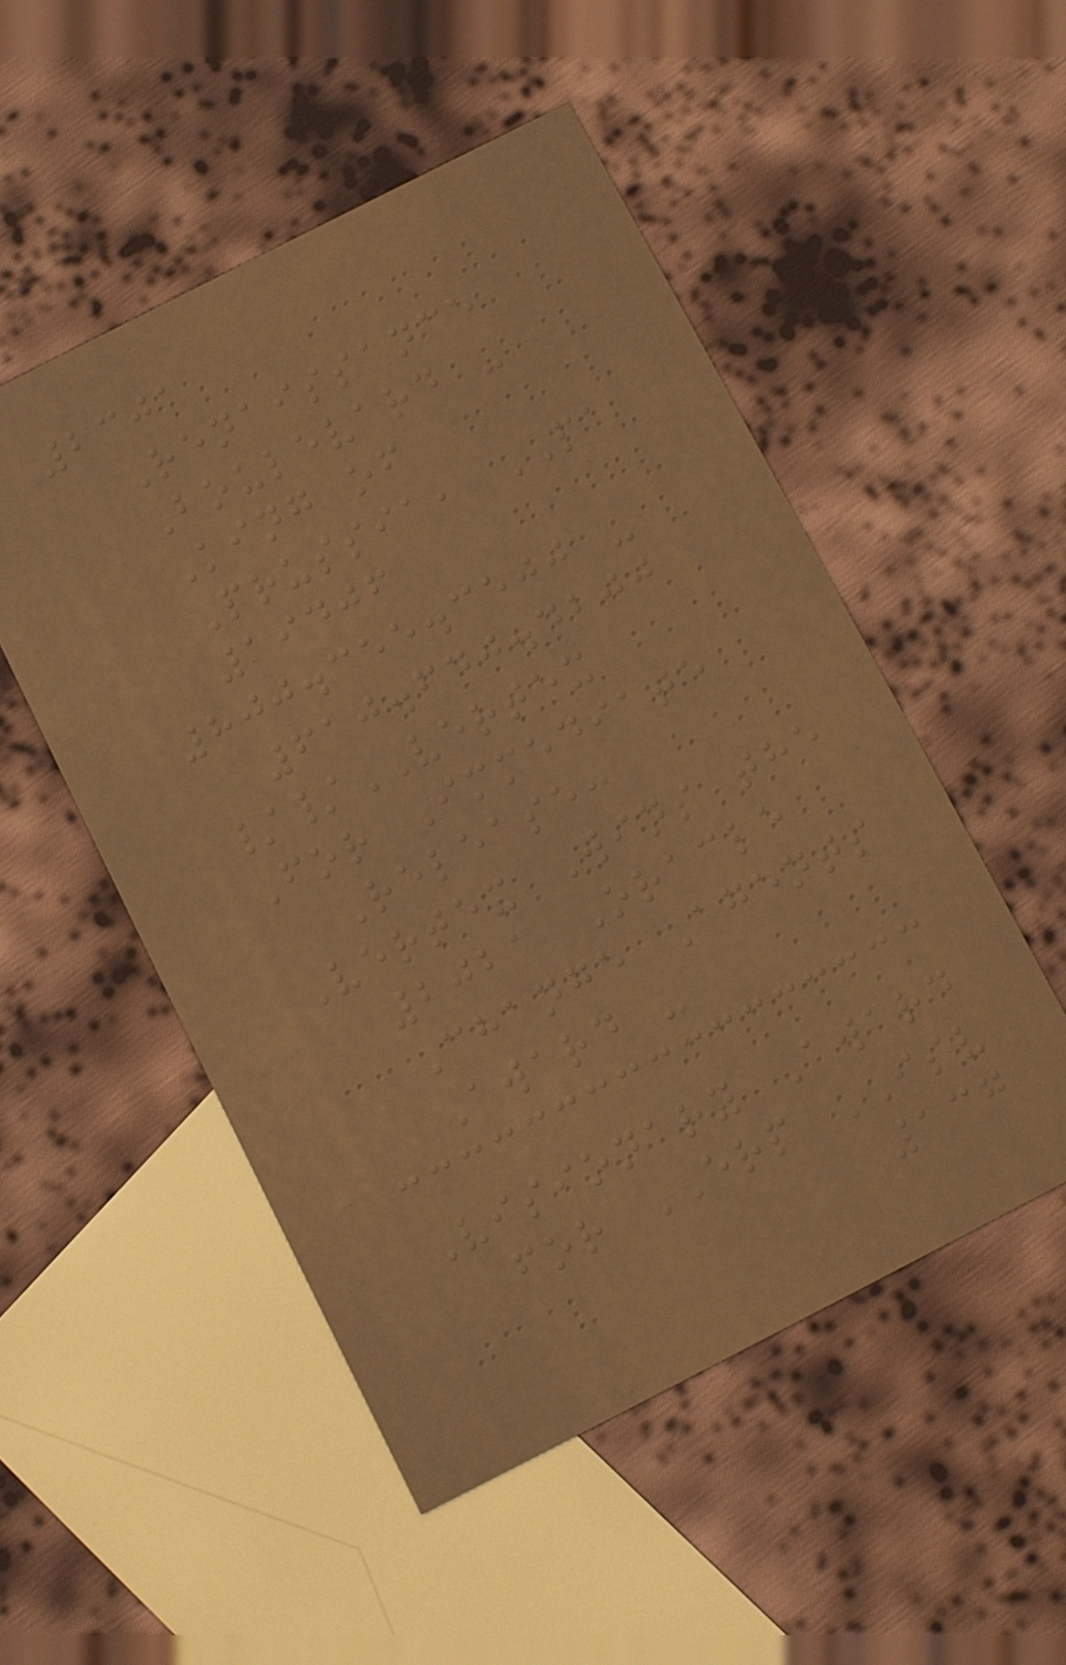2301
Renaissance
Boulevard -
King of
Prussia, PA
19406
800.355.3500 -
610.640.4200
//VERTEX
For Immediate
Release:
Vertex Wins the
2021 Oracle
Change Agents
Award -
Visionary Award
for ERP ISV
137
